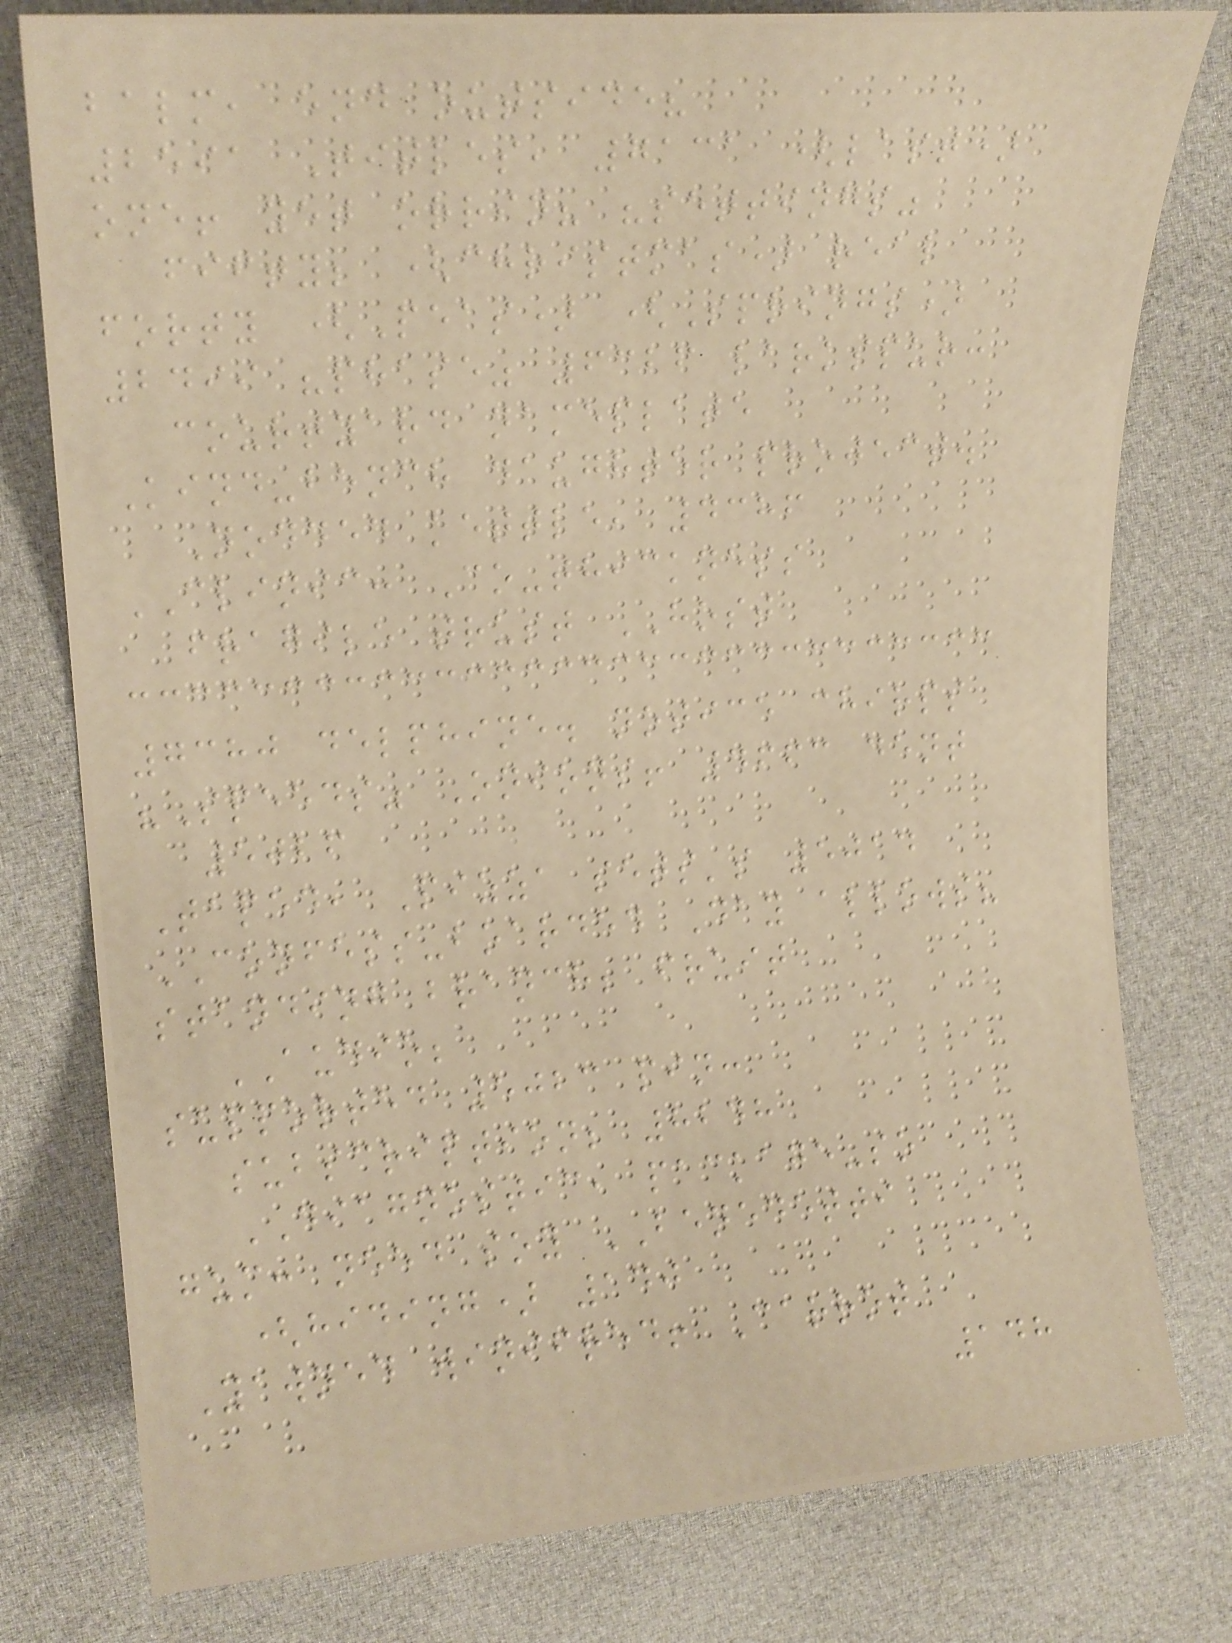balm, end outside?
2591 Titles, 7131 (last)
one! yet orrin? "settings"
fifty; (christmas) real
forty (Peas) (Springs)
2499 "phase" 6326 larkspur:
courtyard nameplate
Kind-bench daughter project.
Nodded kettle, 4386
CLINIC: Co-thickness
fragile trust HOST
7380 delphine. notice chirps
"Speeds" Onions! 4663 dent
5026
Taped, Pizza sets's 5014
CONFESS-boarded Day allows?
standing branch; fruit
AUDIO;
supported 5023 pin:
subscription; 8248
DIAGNOSTIC, package-so
gum: need soy BENEDETTI
(hiding) 140
Yawned winifred! Carrot
148
